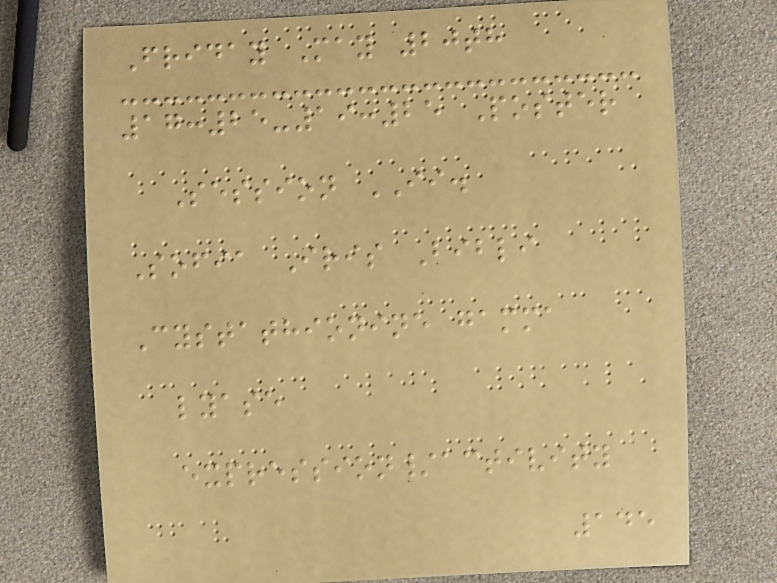Friday May 20th
17:25-19:25 Poster
Session II.
Sofia Iris Bibli
Cystathionine gamma
lyase
expression/activity
145
